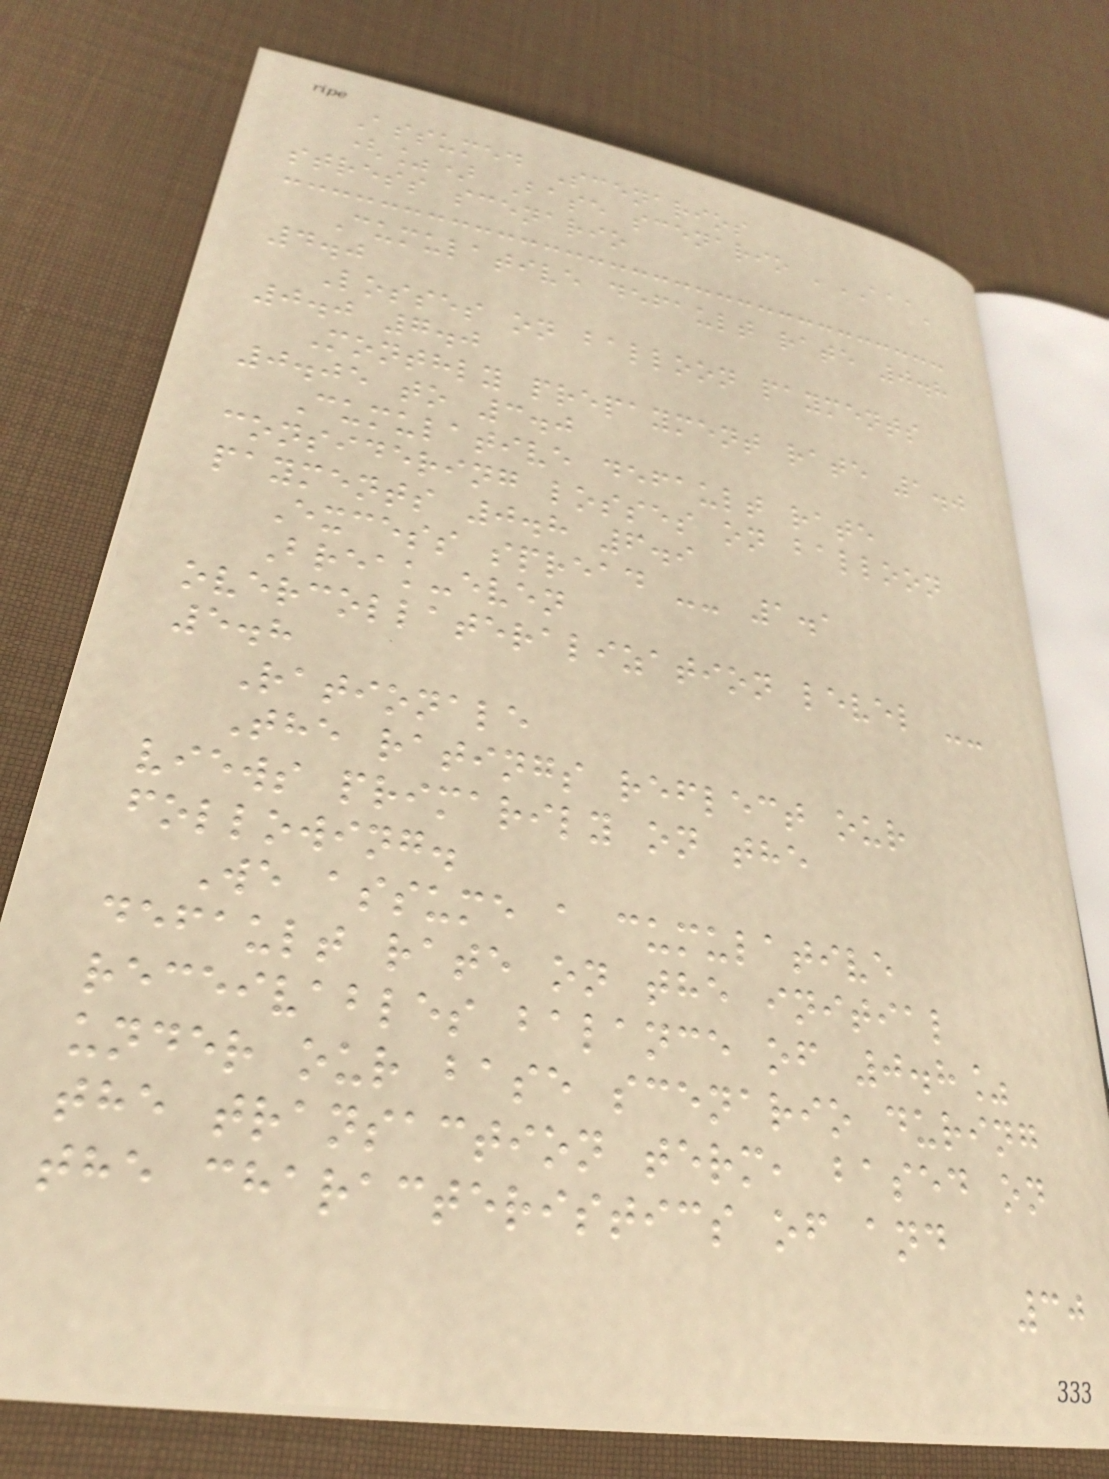Assumed Scenarios
(%) Base scenario 'AAA'
stress scenario
Cumulative default rate 0.8
4.0
Losses on balloon payments
0.0 7.0
Monthly prepayment rate 1.0
0.05 to 3.0
Cumulative default rate
considering losses on balloon
payments 0.8 6.9
Excess spread -- 1.1
Break-even
overcollateralization level --
5.8
Rationale
The ratings reflect our
views primarily on the
following.
We assume a cumulative
default rate on the initial
receivables balance of 0.8%
under our base scenario during
the transaction term, based on
the characteristics of and
30
